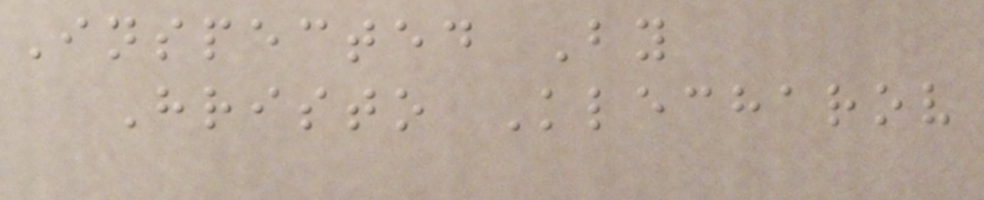Inspected By
Hristo Klecharov
